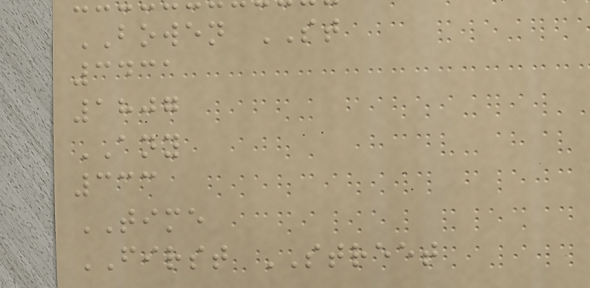BOWEN ST
3431
1807
ANY
333
TIME
FIRST STREET
